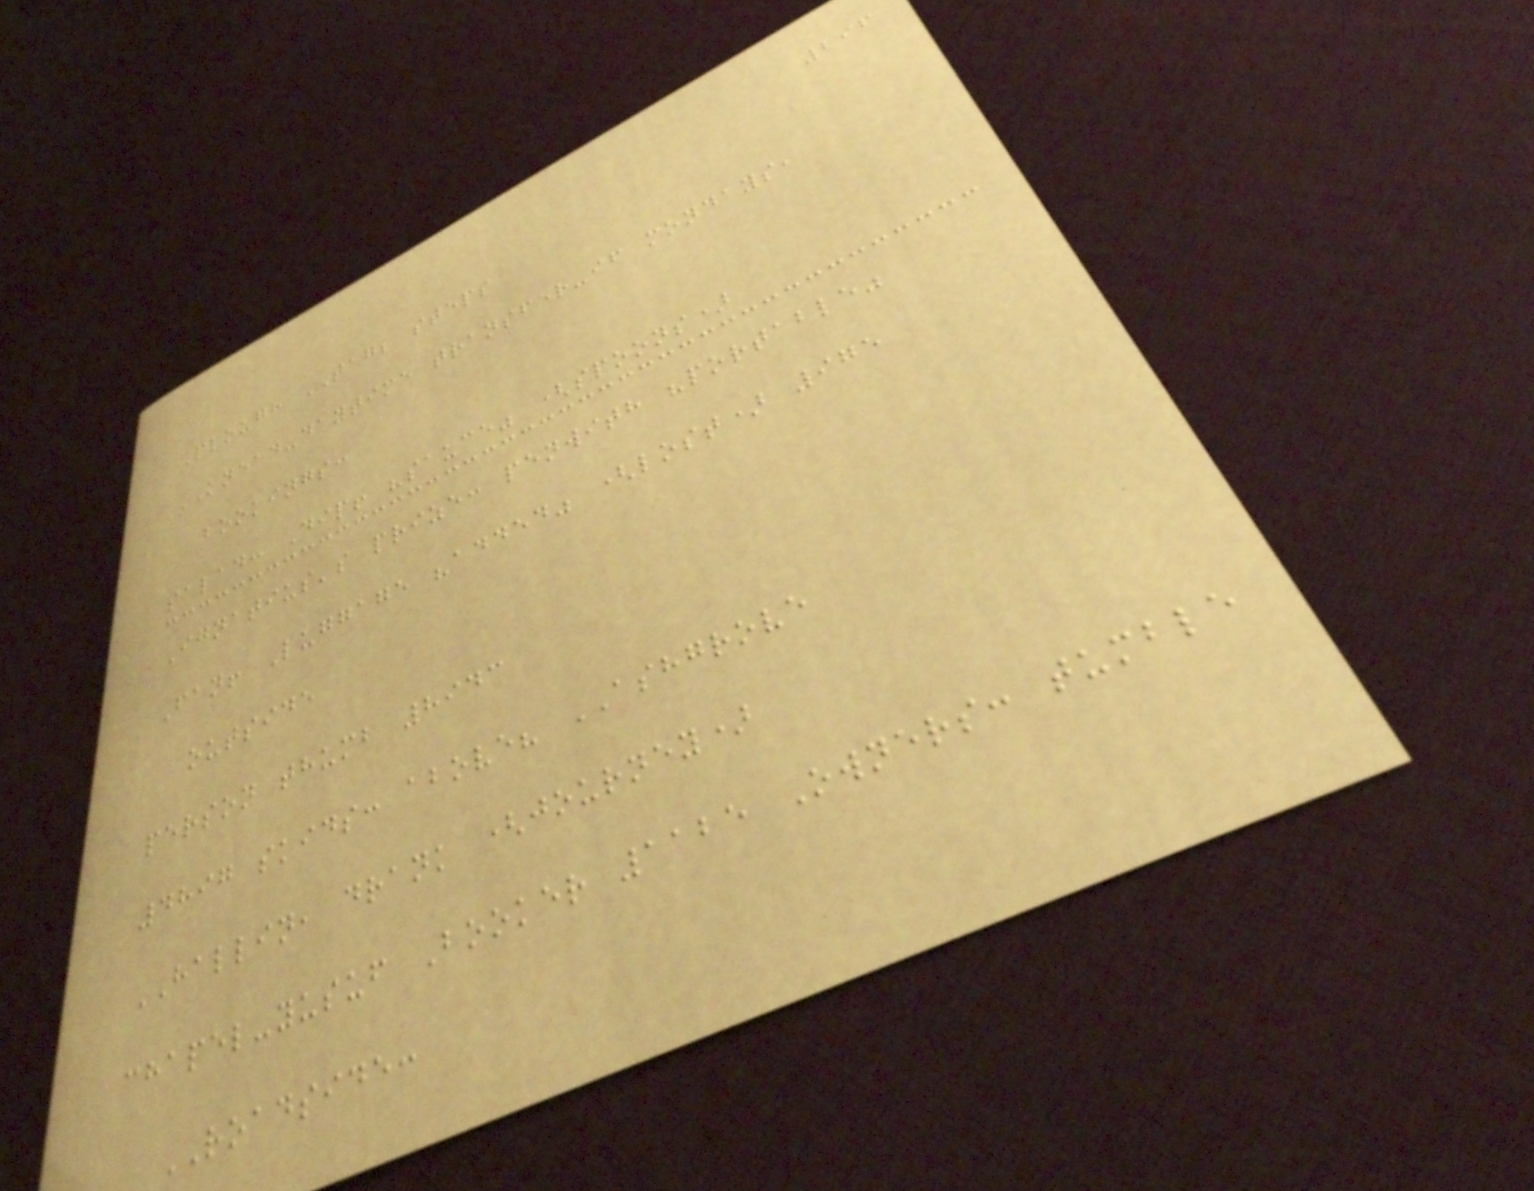296
Plough TAG; steps
KNEAD-daytime transfer-if mondays,
bookings:
salad: Dip! "sauce" (spoons)
Ignatius's prize: penwith "portable"
Fan! Luggage "added" (lost) 975
outside
person thumb 8943
4897 skids: above? ASHGROVE
HALLIN, drank (journey)
chapel-yusuf Booker 1125 Owners: tumble
ROADSIDE:
